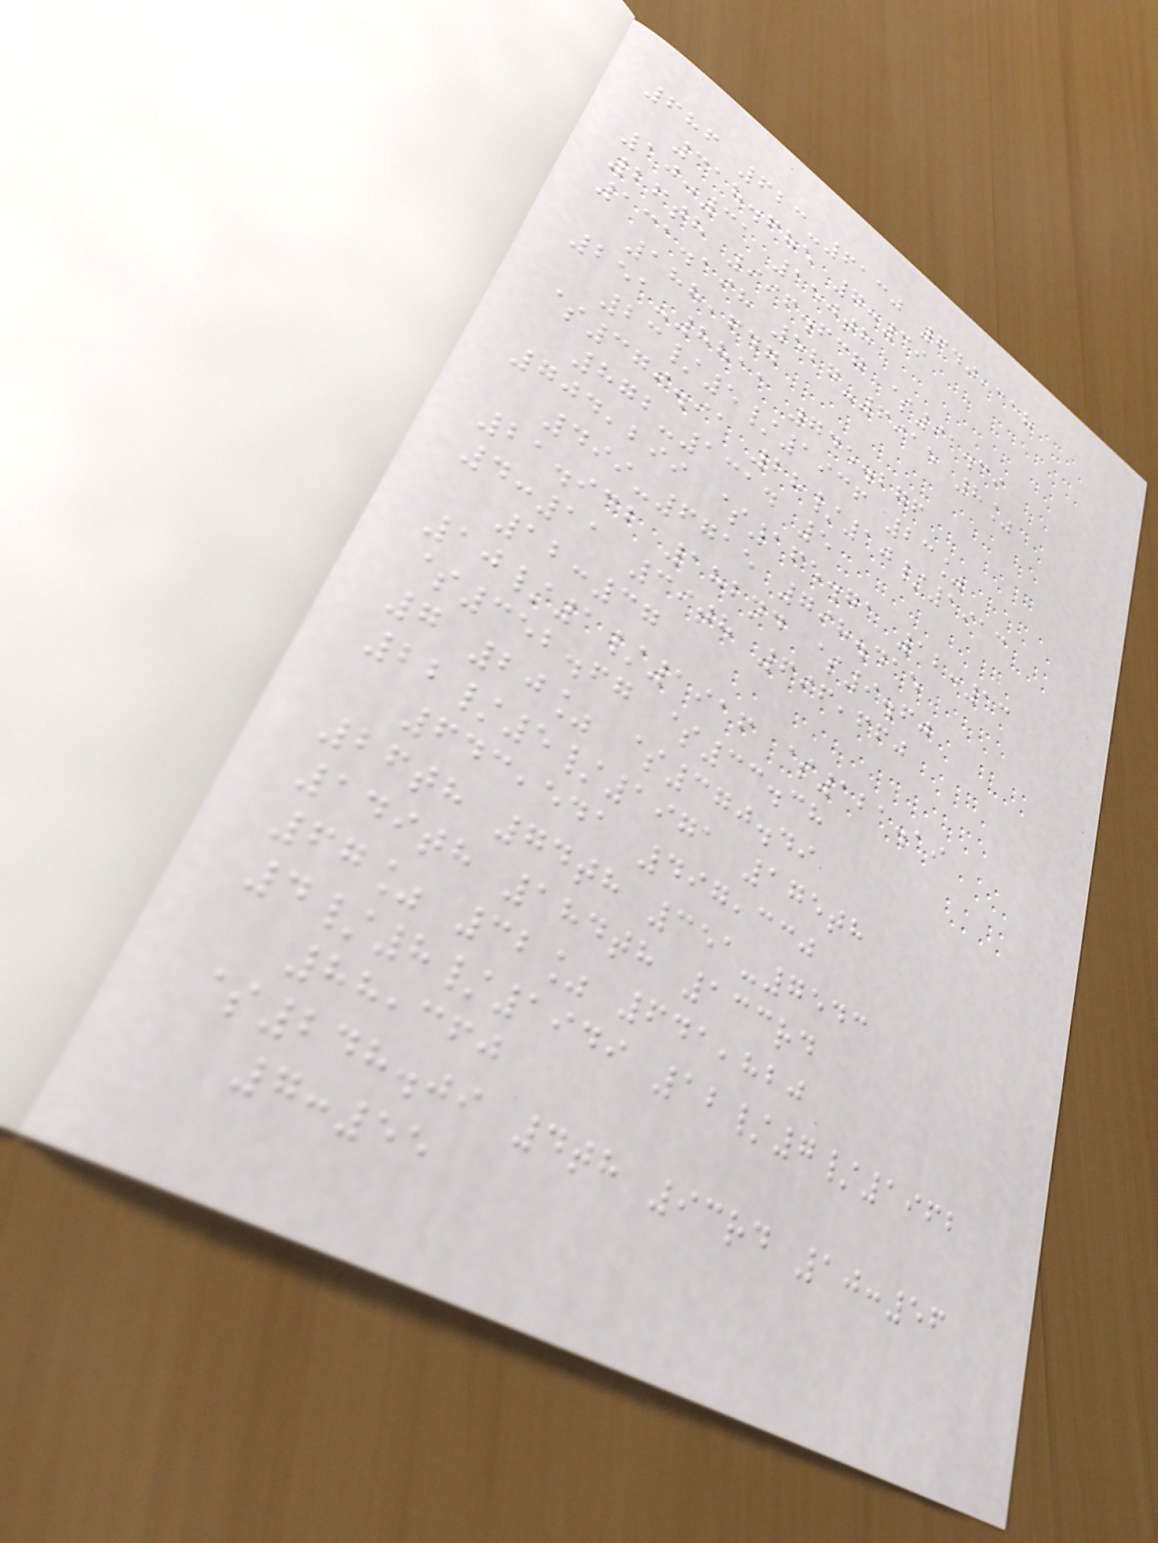686 623-6130 640,318
318.685 7:39
10:31 150th
26th 996.637 $91.39
131.198 527-6915 8%
188,647
251-8811 745.276
23/5/1936 23%
$379.91 28/10/1913
872-1314 5
704,299 $165.71 12:13
499-6715 798.415
21.932 182nd $9.60
4:11 39th 696,660
12:37
10/1/1916 $121.19
$352.67 $33.38
7 20% $370.49
22/5/1971 175th
643,541 497,330
26th 74th 351-7543
149th 184th 133rd
67% 32% 641,820
4/8/1949 12/7/1962
88,360
$248.09 4th 93rd 10:56
7:55
